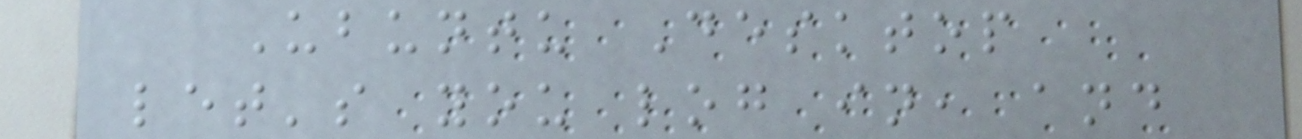Ubuntu Desktop
let's you log in, and
